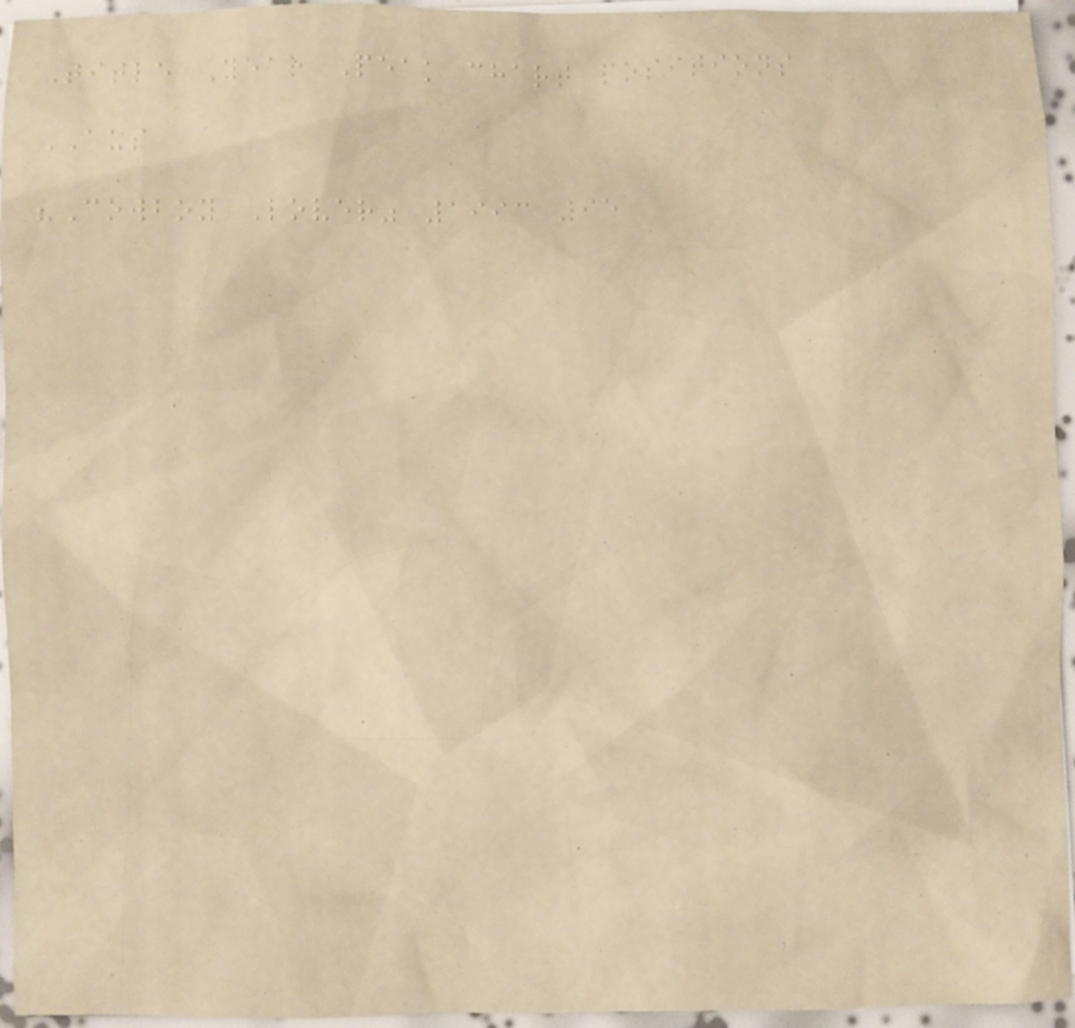Title Year Peak chart positions
AUS
"Cowboy Lover" 1993 95
